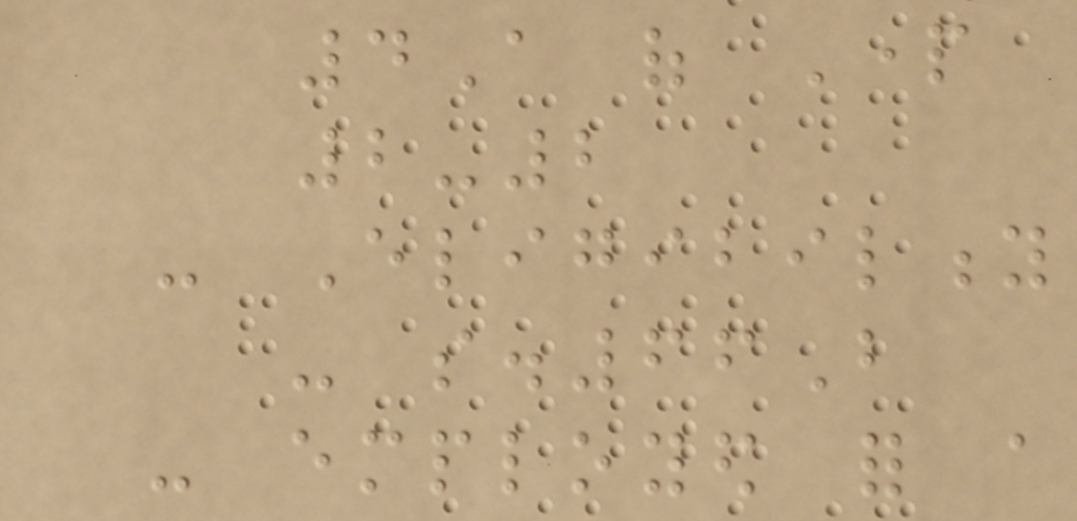4A of Part
2-2
- Eligibility
- s.66B
- employed for a
